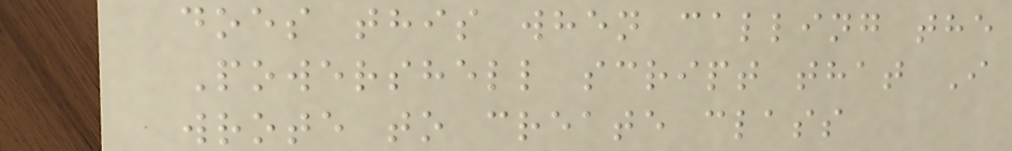does this when calling the
Powershell script that I
wrote to create class
